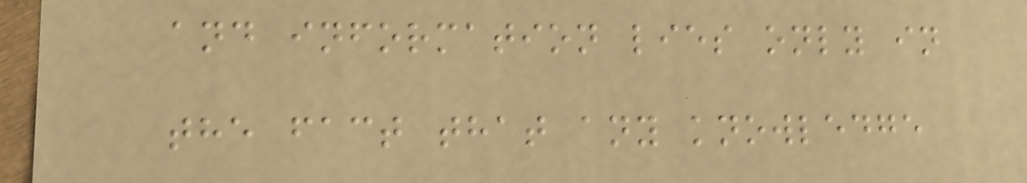and information lies only in
the fact that any knowledge
